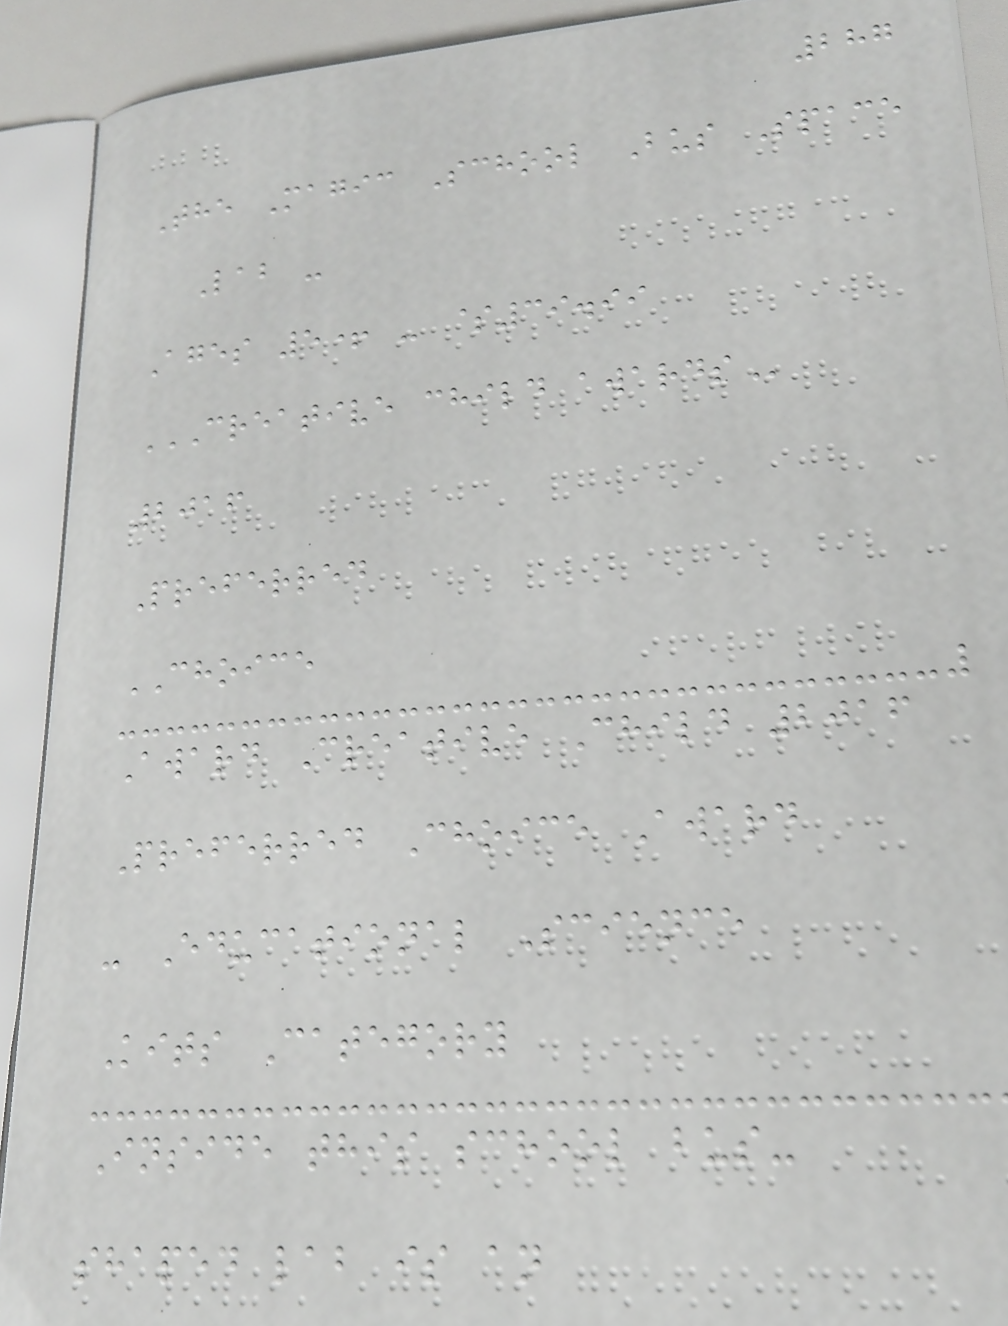287
The Magic School Bus Space
Lab -
Ages 5+ - $39.99
CREATIVE CHILD AWARDS
2016
Preferred
CHOICE
Award Creative Child 2016
Preferred Choice Award
- Educational Science
Kits Category
Inside this school bus-
shaped lab is an
